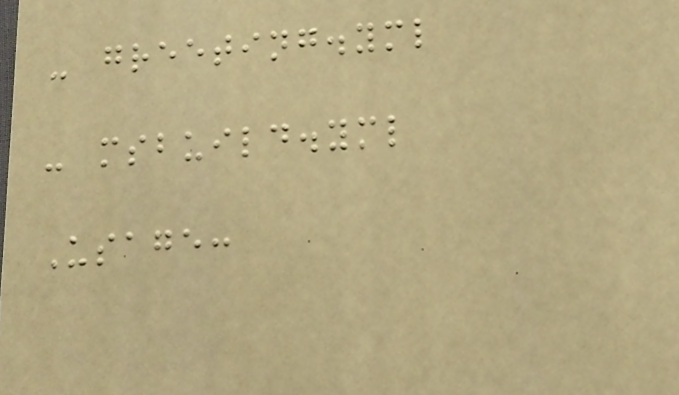- greeting.yml
- msbuild.yml
Usage:
